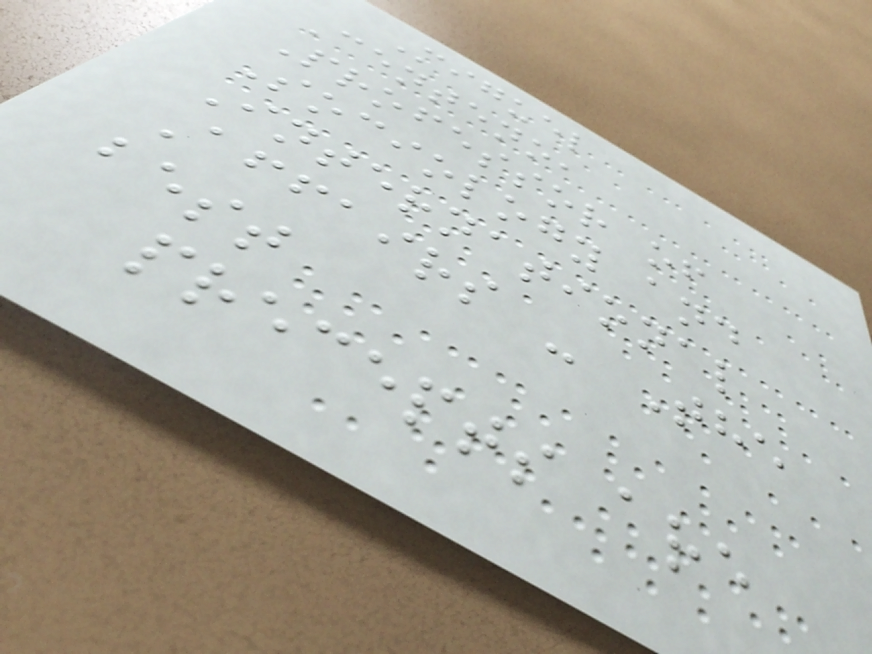Miguel
Centeno,
Professor of
Sociology and
International
Affairs - The
best
precepts are
